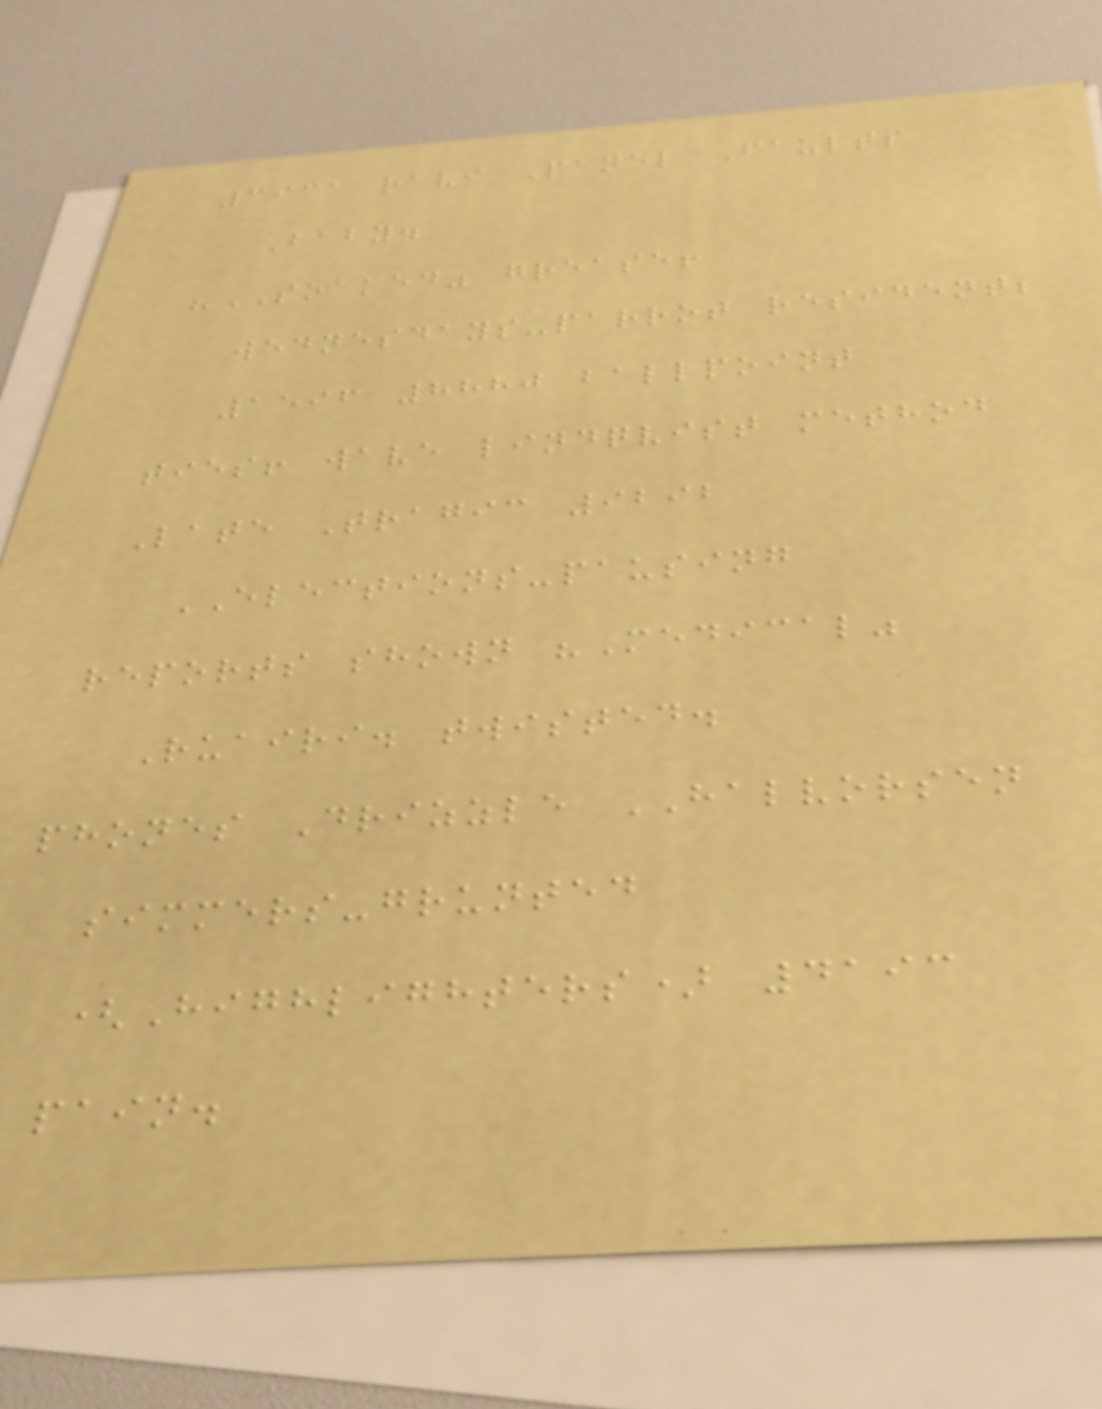3931 ravi Panel Faults
Baby.
"SOAKED" grease!
wednesdays-parrot resident;
1596 8880 ballpoint
ties! wave lindqvist method
Late Tragic 9292
ELECTIONS-pausing
reports shown "Medical"
Ruairi. twisted.
phones Drizzle HALVORSEN
simmers-grunted
(Highlighters) 4193
pain.
